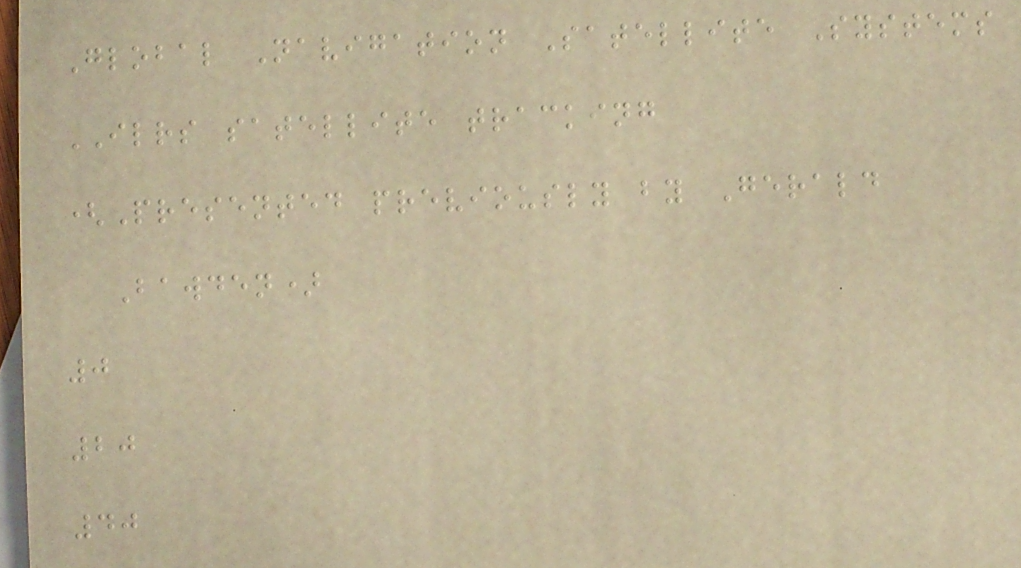Global Navigation Satellite Systems
ILRS satellite tracking
(Presented previously by Gerald
Bawden)
0
20
40
